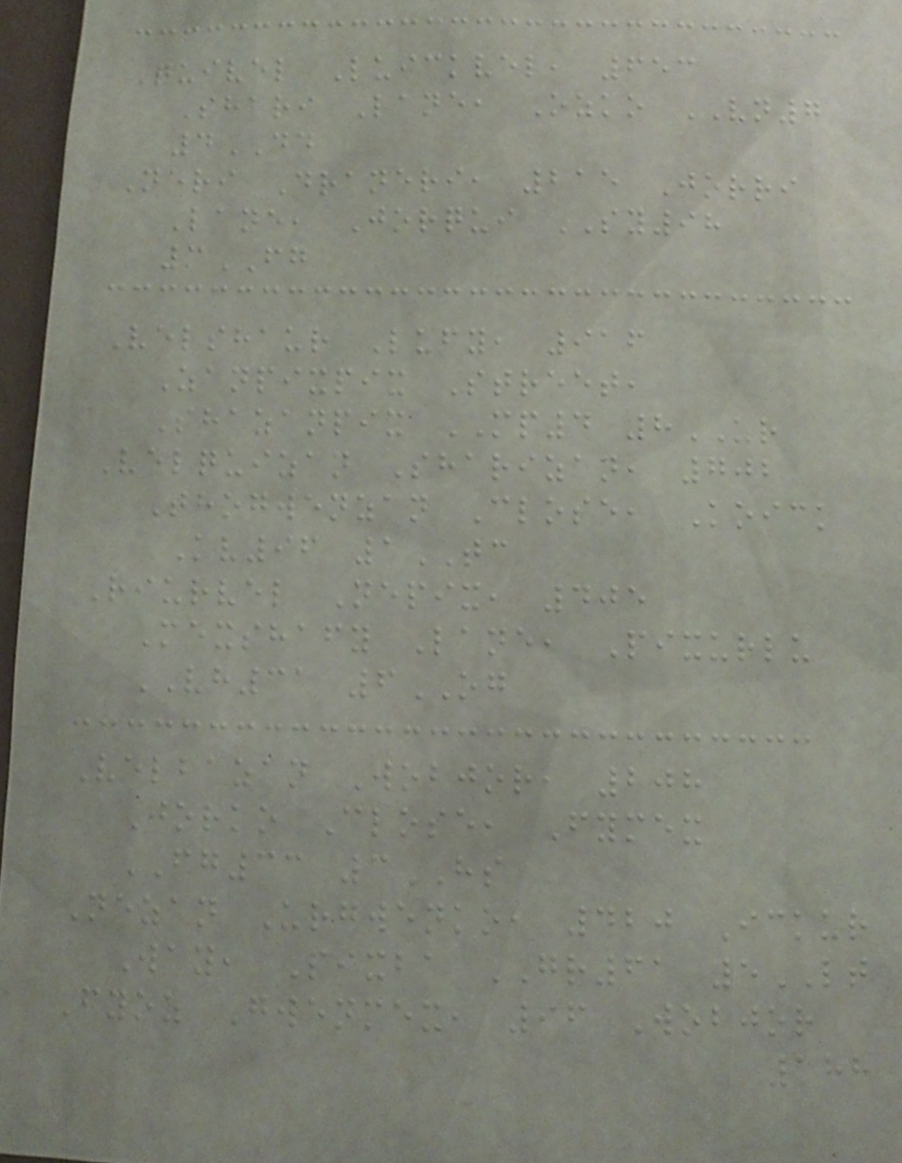Quivel Luickvel, 653
Shari Lane, Ozko VN7
4DD
Neri Draneri, 215 Jorri
Lane, Jorqui SY98
3FG
Velshaur Lufy, 916
Zanpixpix Street,
Shazanpix MP4 8UR
Velquizan Sharizan, 702
Thogwenzan Close, Koick
KV96 1TC
Riurvel Nepix, 405
Mexshafy Lane, Pixurlu
VH31 6OG
Velbazan Wobjor, 208
Jorko Close, Fymex
FG33 3HS
Nezan Urgwenko, 420 Ickur
Way, Pixba GR61 5LT
Fyoz Gwenmex, 96 Wobjor
188
